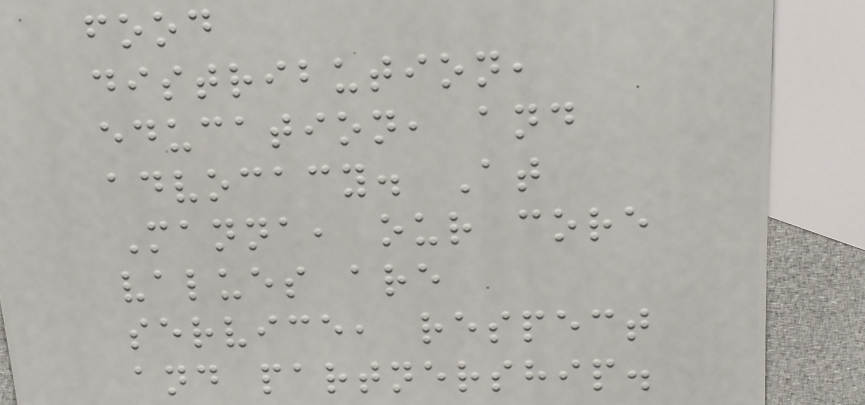food
distribution,
education, and
advocacy. At
Manna, our core
values are
service, respect
and partnership.
